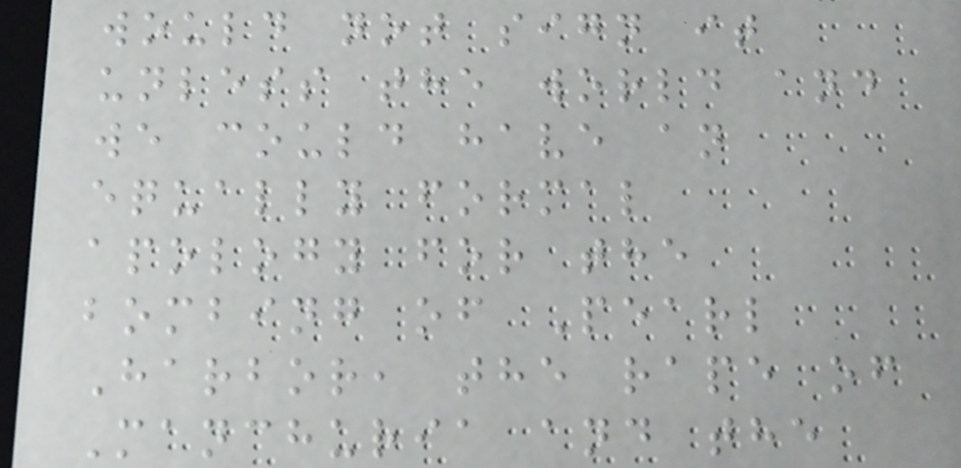would not sign it
unless the world and
we could have an
equally formal
apology for the
bombing of Pearl
Harbor, the rape of
Manchuria and the
